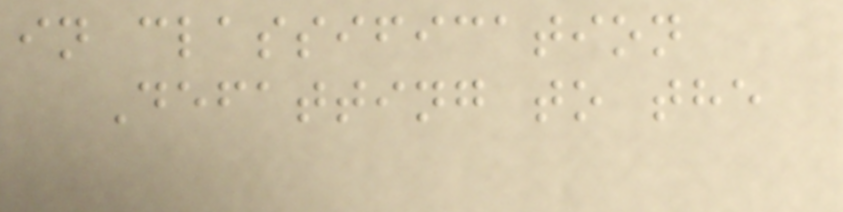in classification
Defatting to the
